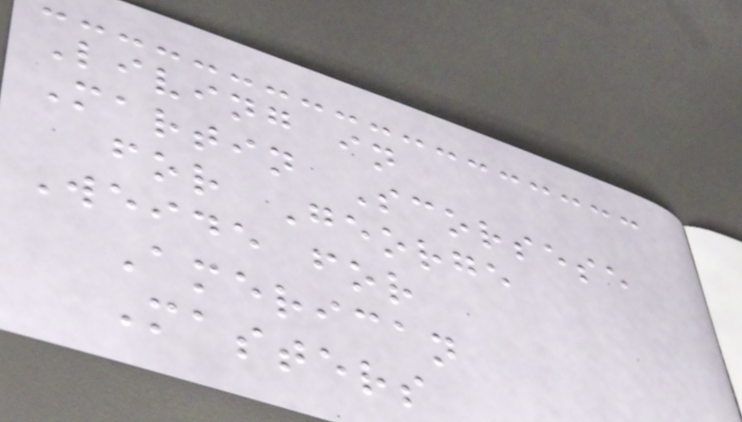Living in
Martin Scorsese
for George
Weide for
American
Masters
